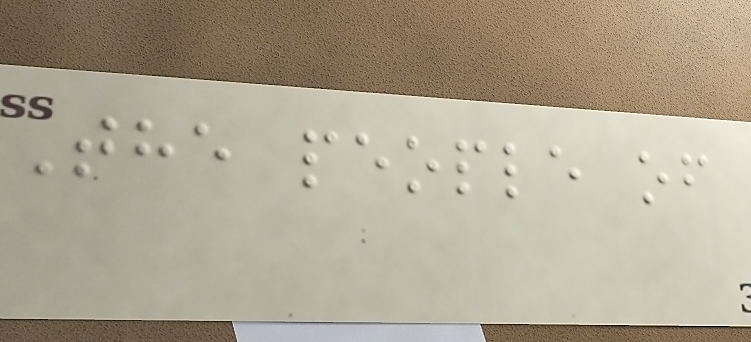The people of
